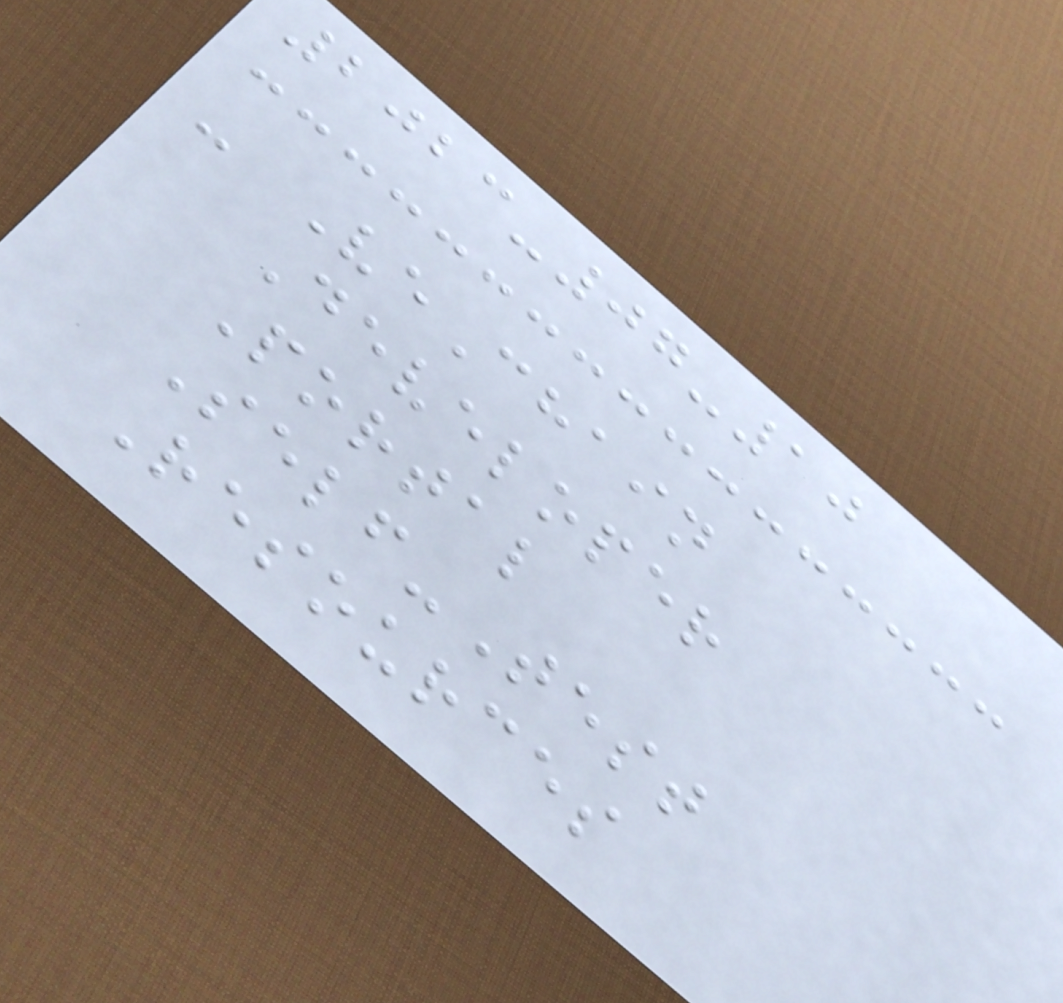2023-07-10
- VeChain
Developer
Portal
Self-Test
Resources
